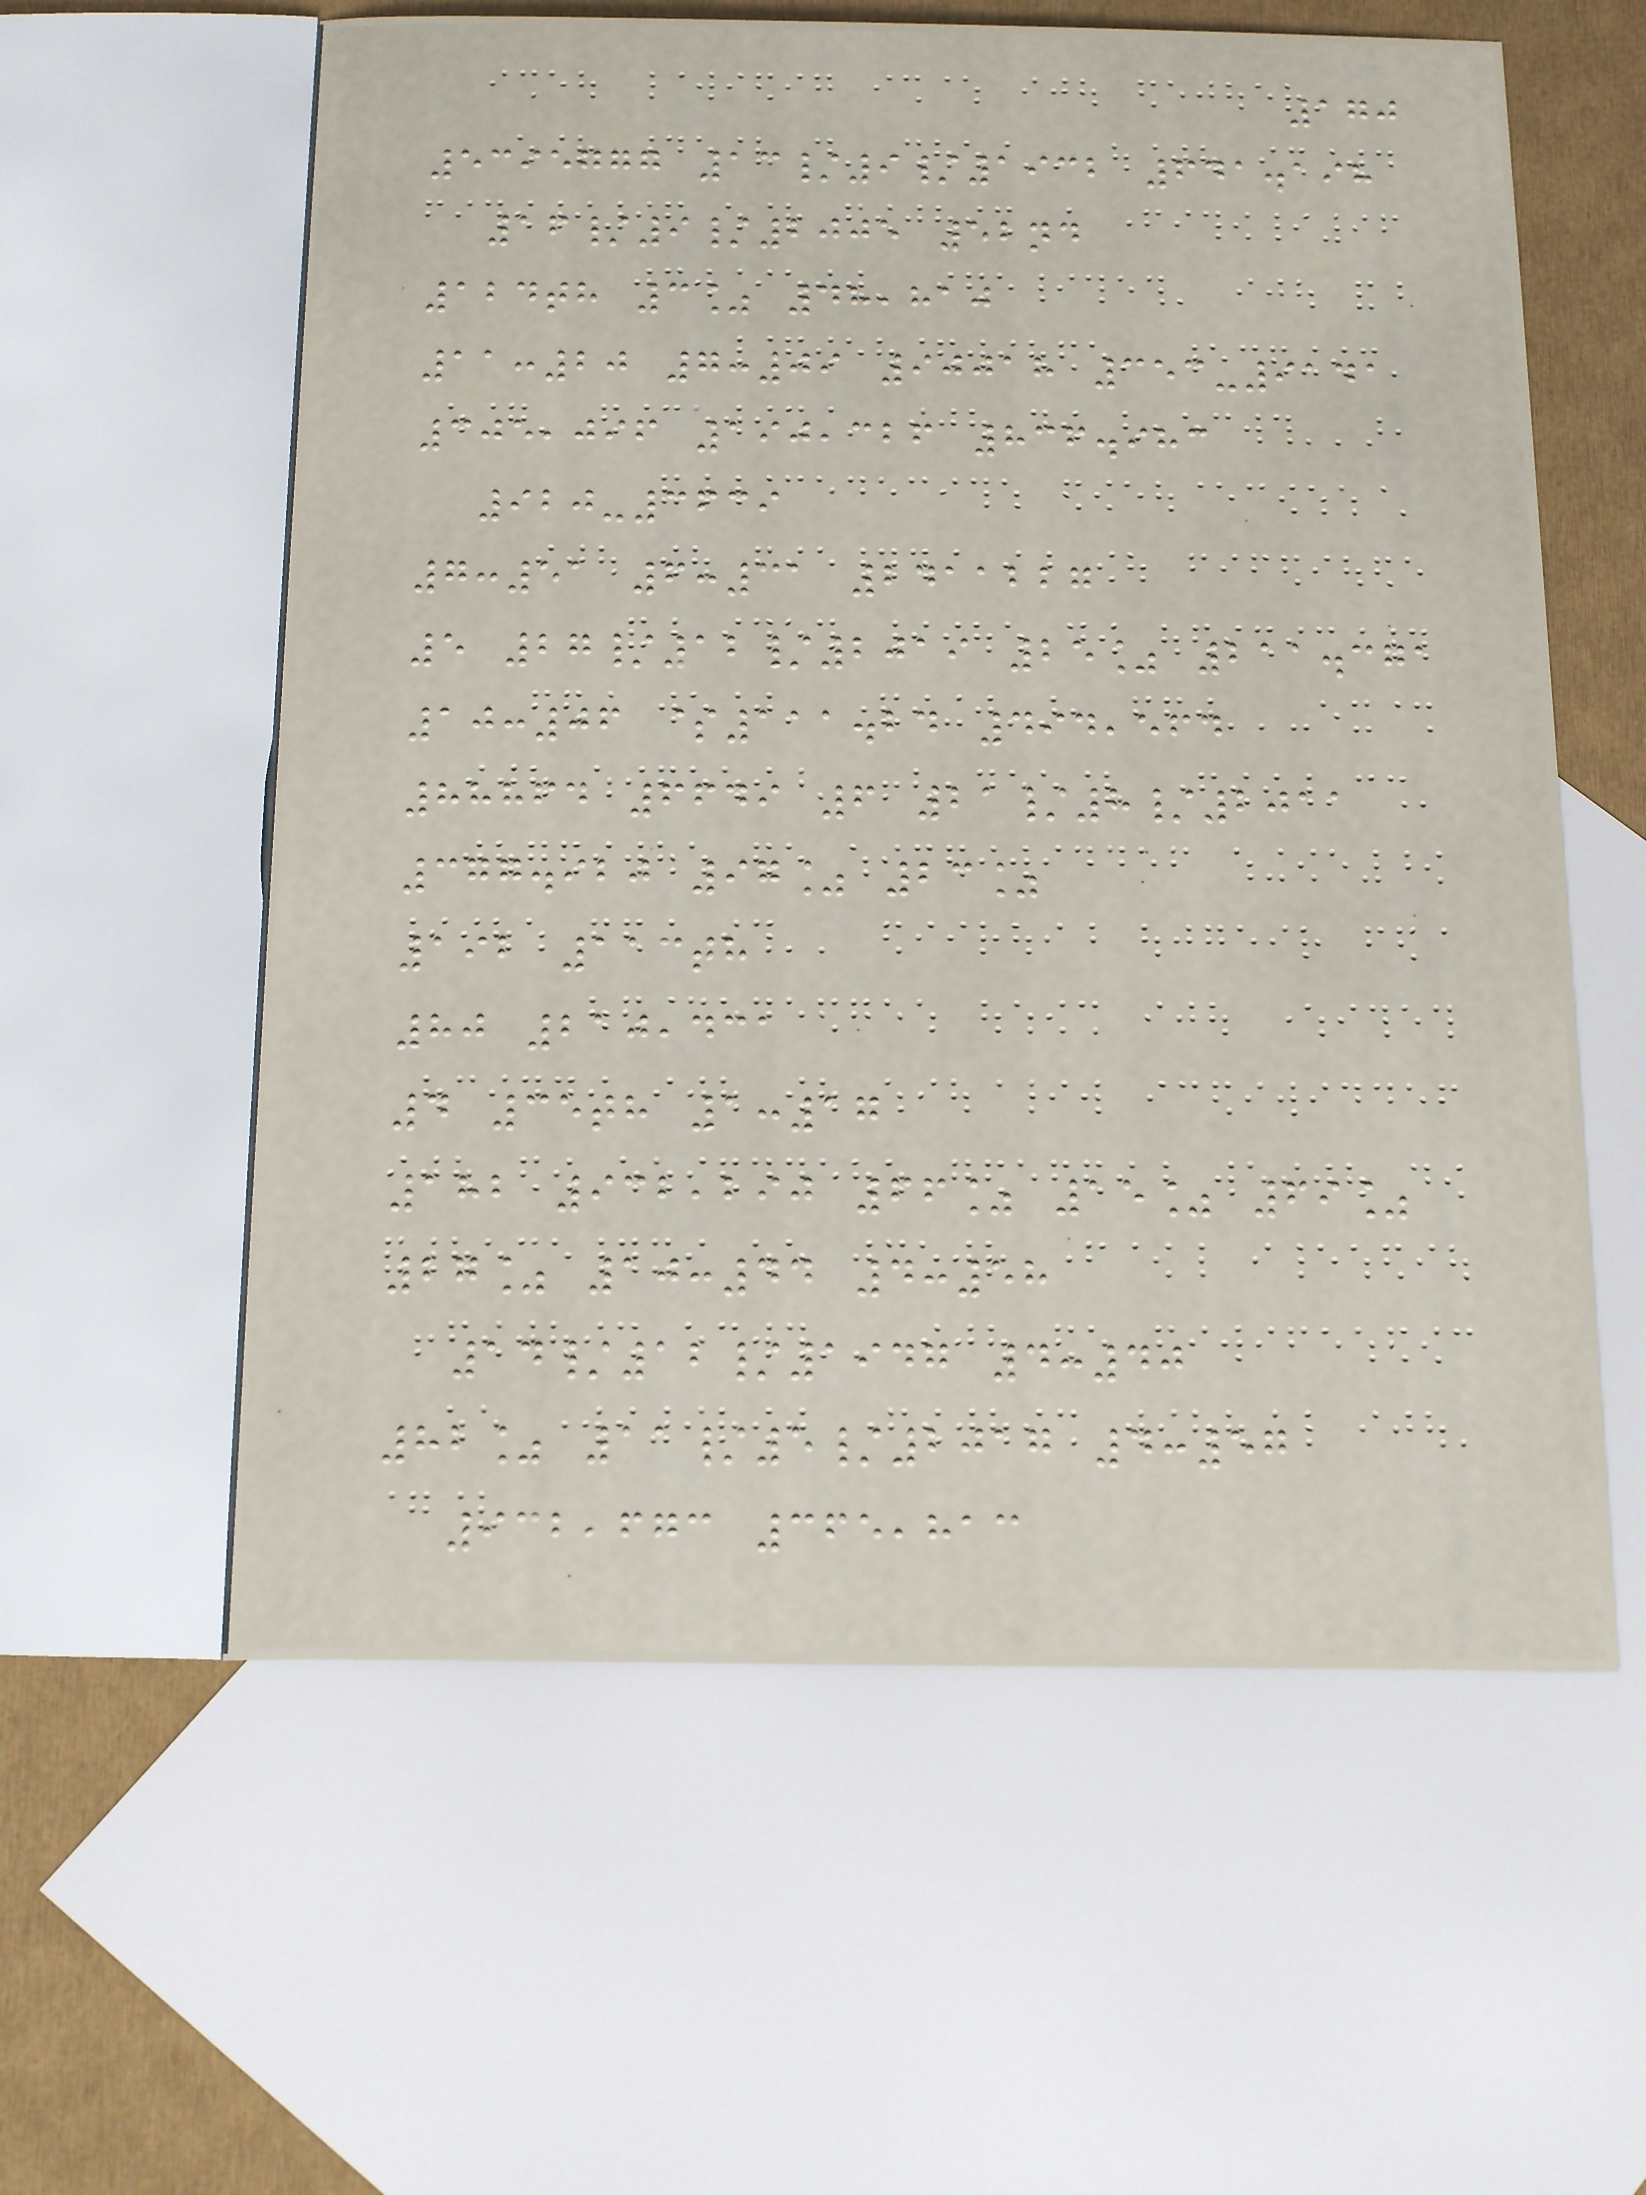170
5395777 13/9/1932 641.198
16/9/2005 52nd
124th 3% 48,810
11:20 7:09 90018 353-9141
305,096 190,326 836.983
920-3639
7:51 6:31 2411227
5 27/12/2019 25% 211.371
10:06 $111.24 494,564
88864 6649 6 21/8/2011
377.920 97% 23%
192 113th
80 210,431
4 35th 1:17
182 932,290 66% 15% 69%
27% 10:44 4:58
14/12/1947 4:40
82% 11/5/2017 4:57
932,673 365,813
